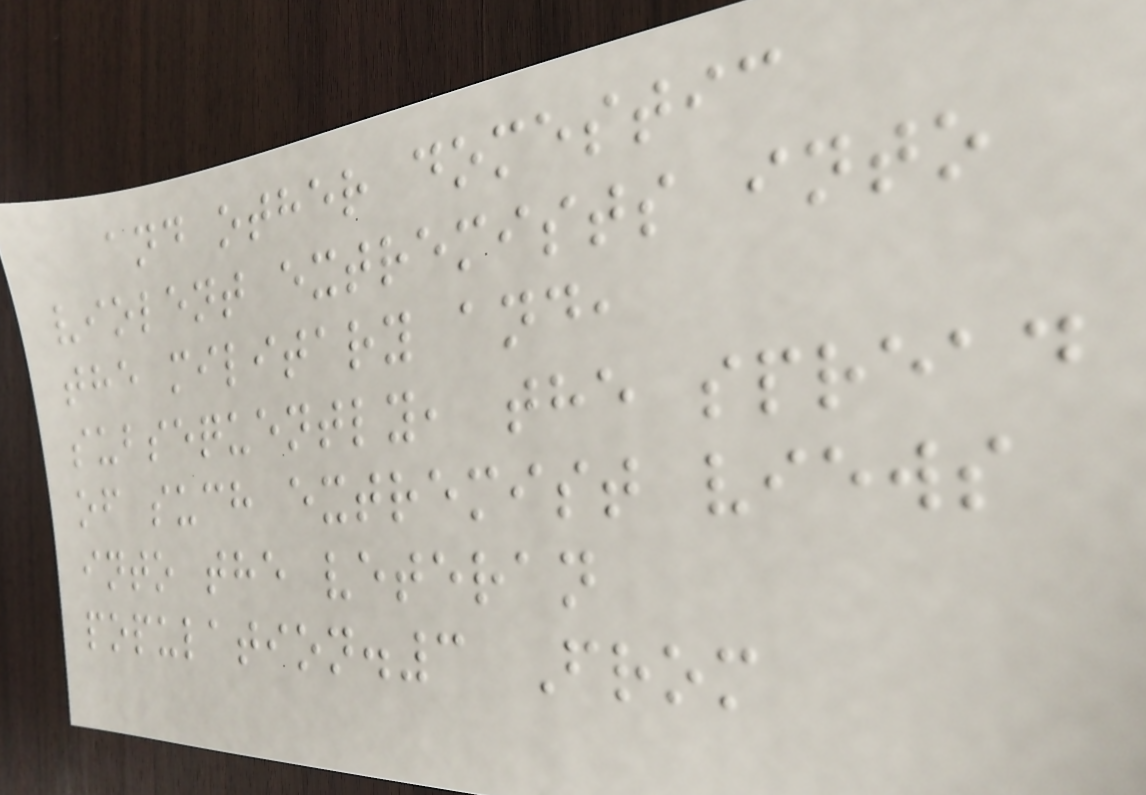and other domestic
violent extremists into
the military and,
subsequently, the spread
of such extremist views
into the veteran
population.3 From
